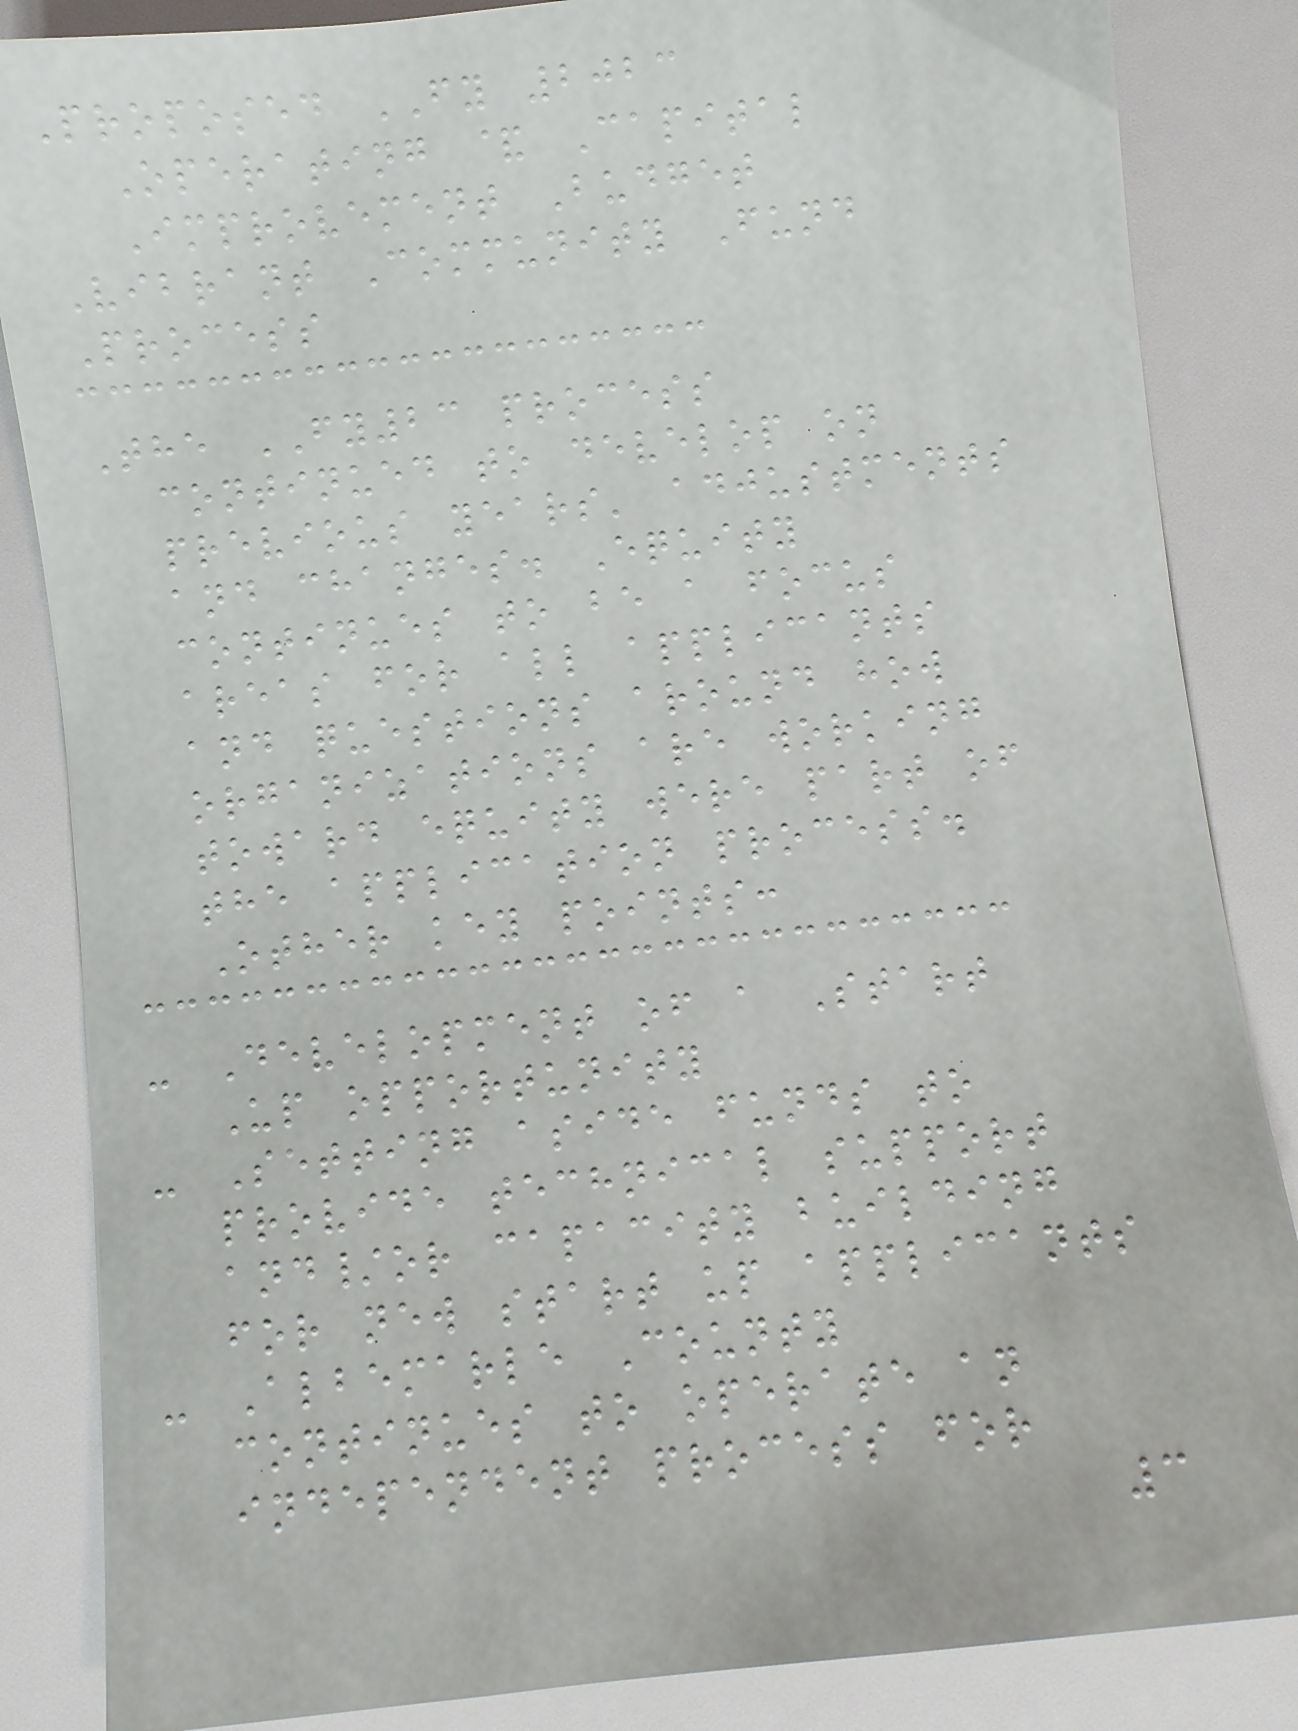Proposed FY 2023
Operating & Capital
Improvement Budget
Vibrant Community Fund
Process
The FY23 process
continued to develop on
previous years' adjustments
and changes. Equity
continues to be a focus
areas for all applicants
and questions around how
organizations are working
toward equity were part of
the application process.
Other key points:
- Development of a Start
Up opportunity
- Setting aside funds to
provide technical support
and/or capacity building
for new start up applicants
- Albemarle County
continues to operate an
independent process for
3
